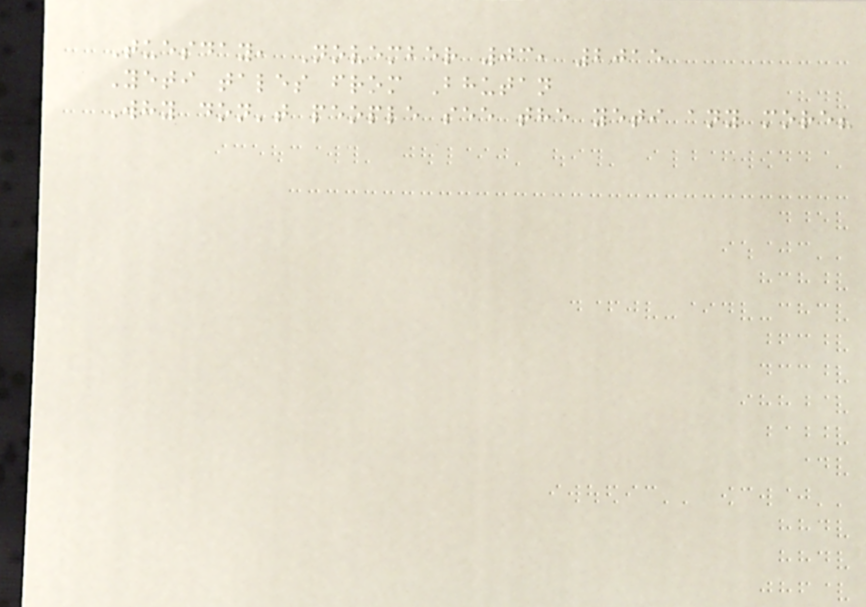Tuesday, November 03, 2015
Yeti tales from Bhutan
Why don't people see the yeti any more?
